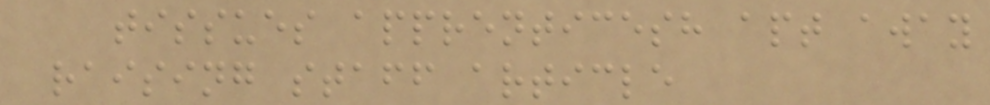tissues apprenticesh apt away
raising staff article
